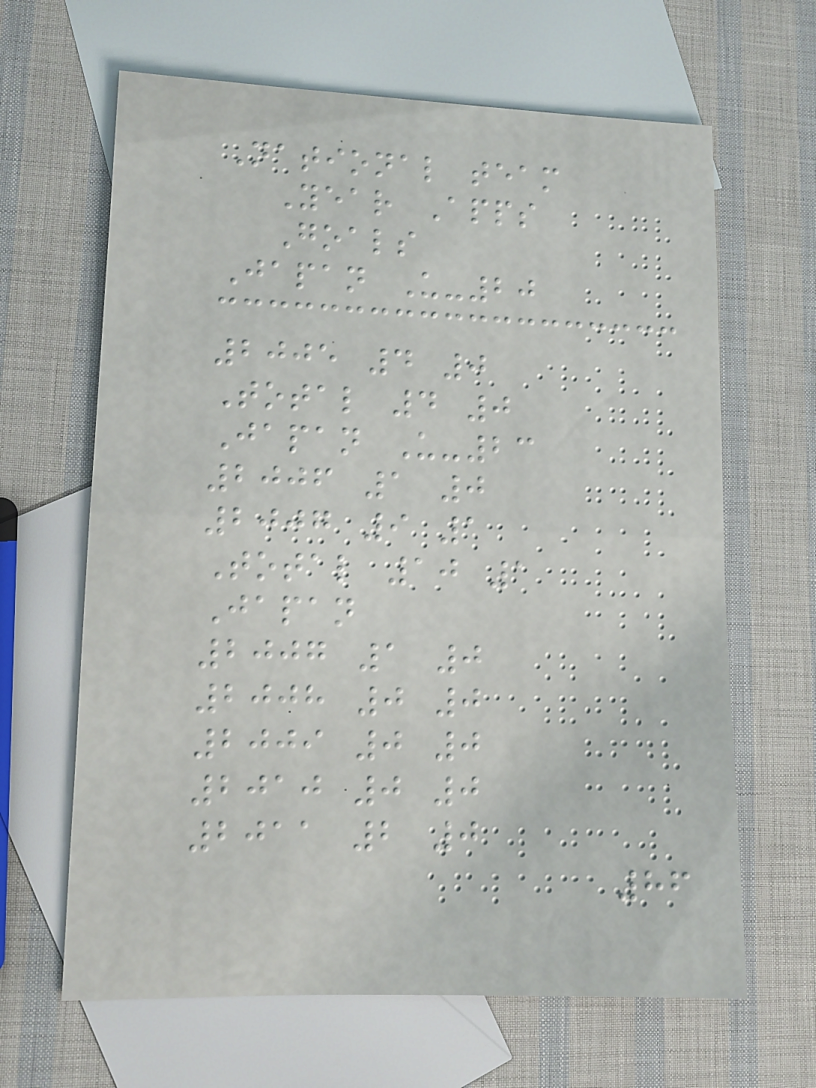National team
Year Apps
Goals
Japan U-20
2005 4 0
Total 4 0
Japan U-23
2006 1 0
2007 9 1
Total 10 1
Japan
2007 1 0
2008 0 0
2009 0 0
2010 0 0
2011 2 0
86
